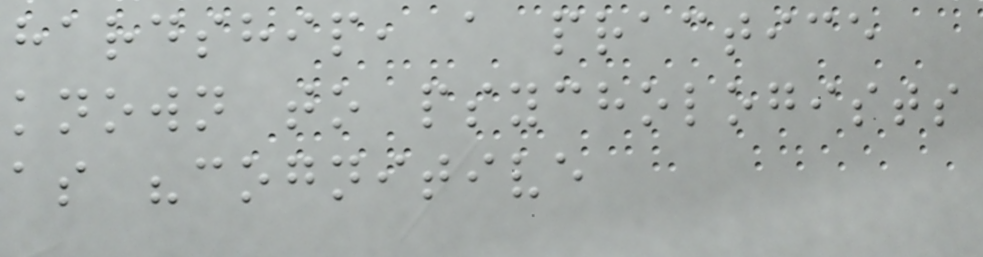hardship, a practice
known to psychologists
as "cognitive
